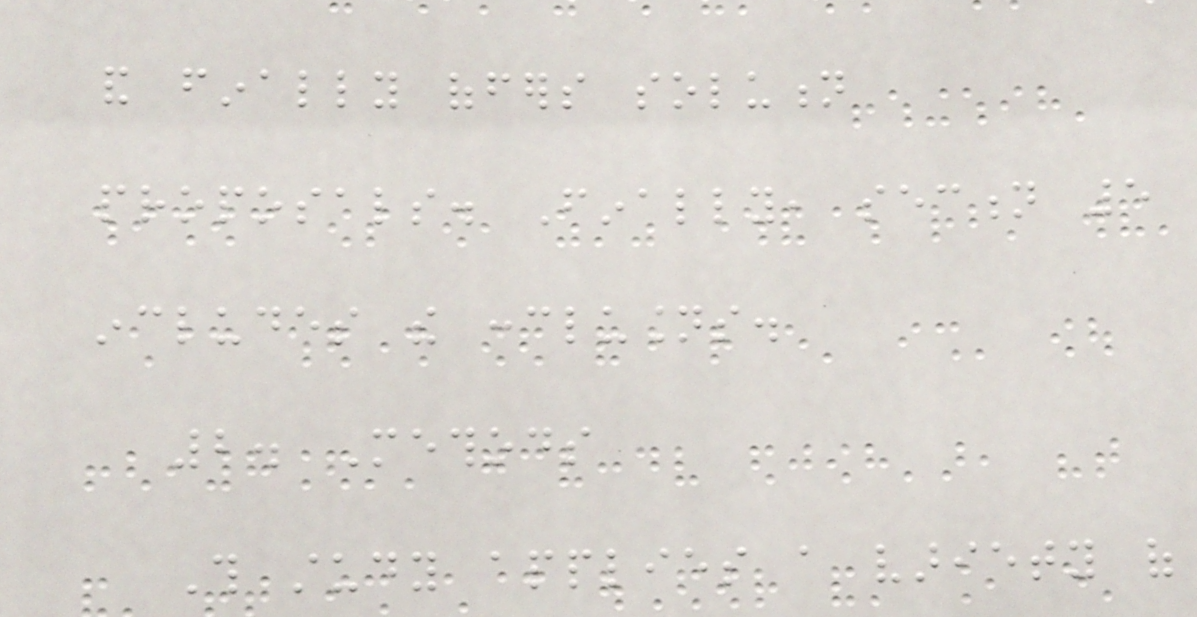and finally offers solution
proposals. Finally, section 5
includes the conclusions.
2. Methods
This study applies a variety of
